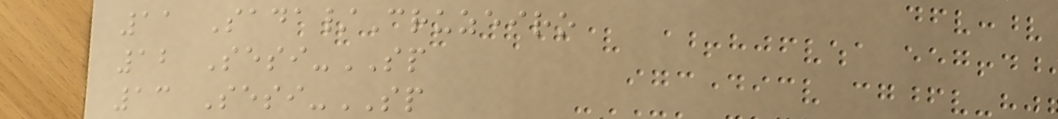11 Sada/Cruzeiro
12 Sesi-SP
13 Sesi-SP
